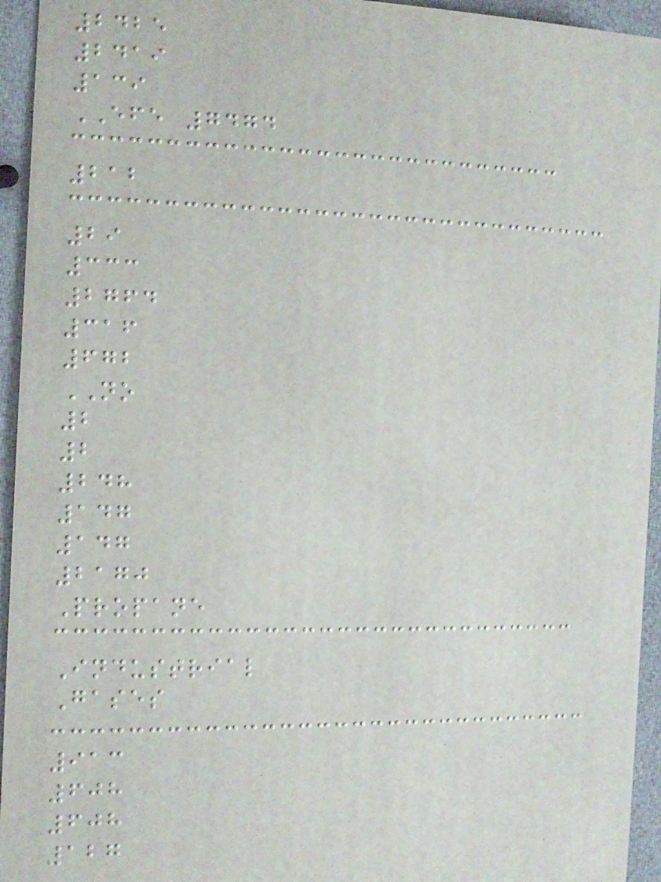2425
2419
139
EFE 7474
212
29
333
2764
316
672
NO
2
2
248
147
147
2170
Propane
Industrial
Gases
913
608
608
127
